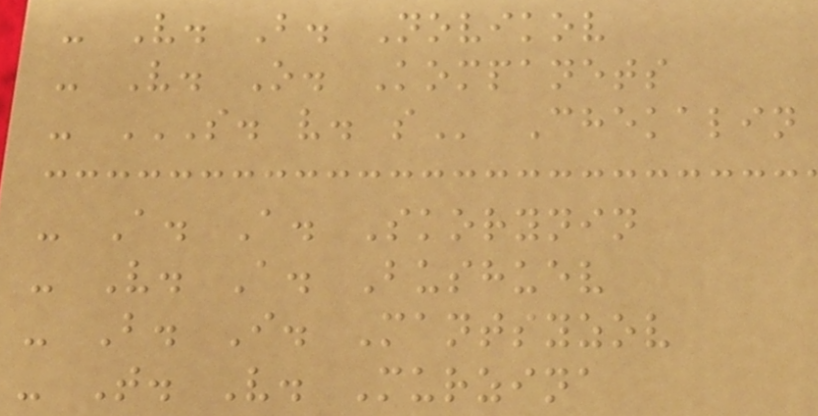- V. B. Novikov
- V. O. Kompanets
- S. V. S Chekalin
- A. A. Skorynin
- V. A. Bushuev
- B. I. Mantsyzov
- T. V. Murzina
